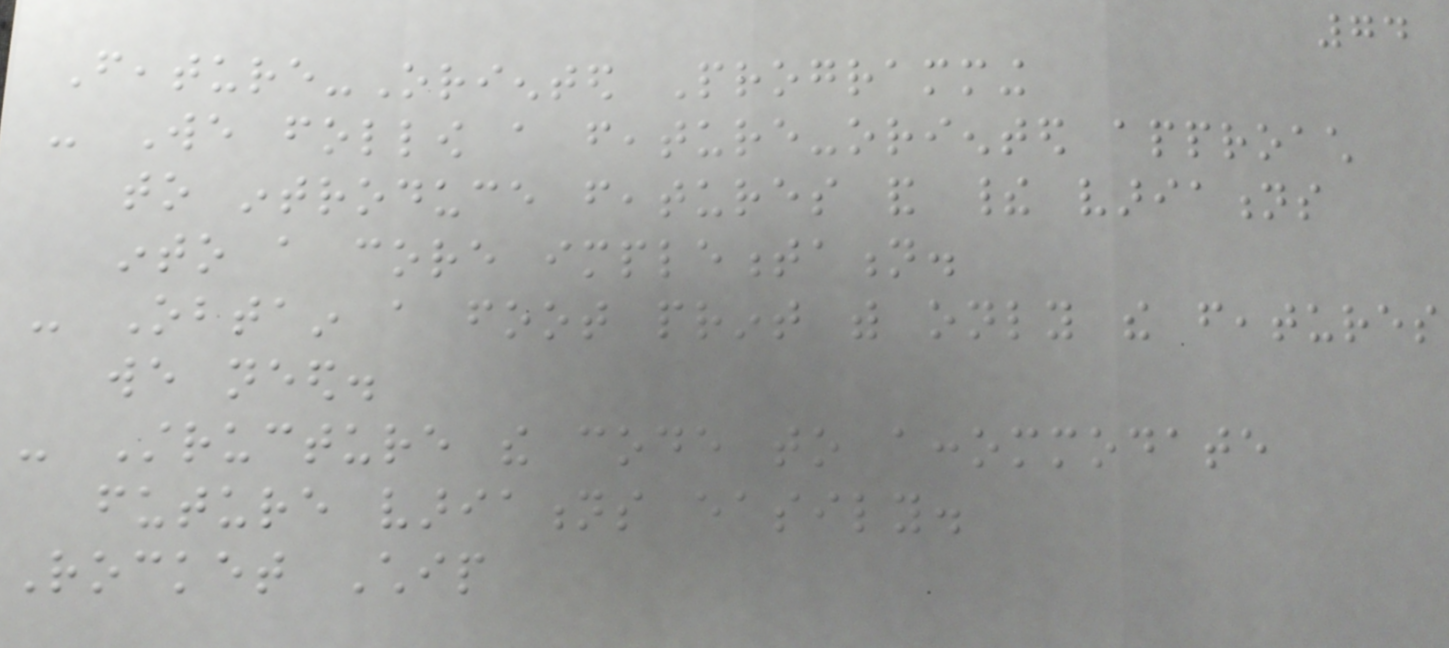74
Feature-Oriented Programming
- We follow a feature-oriented approach
to introduce features and their variations
into a core implementation.
- Obtain a foot print with only the features
we need.
- Structure the code to accommodate
future variations easily.
Rocket Chip
